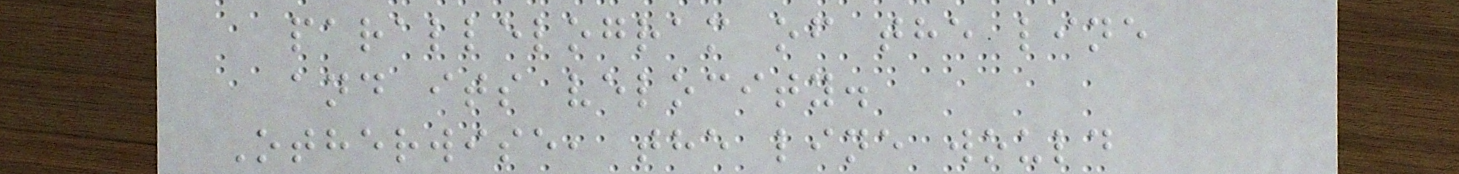parallelogram of the line
and its velocity.
Otherwise, the line would
